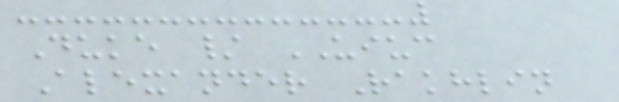Duke / UIUC
Alexander Rakhlin
